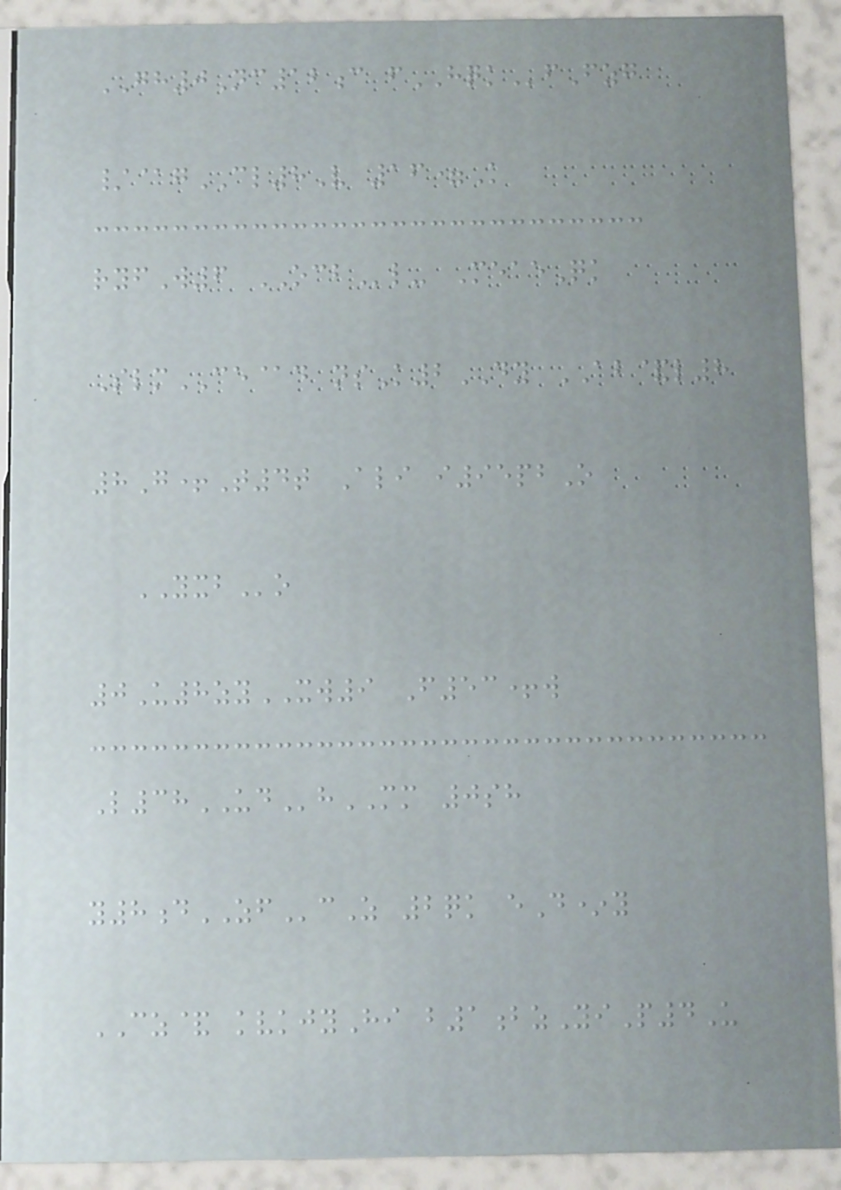GH0Nc12c fHQKfFzg
/@gCL8V 16=K
ryfW6 OCBl- MeaeQk
SlmCE@d nsK2DY AB&l8
8G+T4t Ali i95pbO
YXBo
0U8zyXW9 F53+w
L38UDhMM 0sh
y8dZFcZ 2qk eD*y
CZ& kvkjyHi b1bzYiP4U
